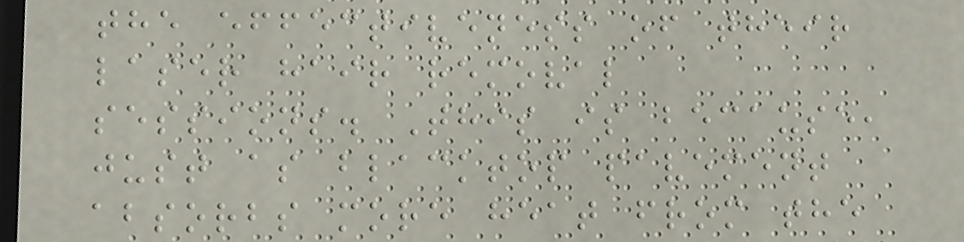the effectiveness of their
laser hair removal
sessions. This is because,
just as blacktop pavement
absorbs more heat from the
